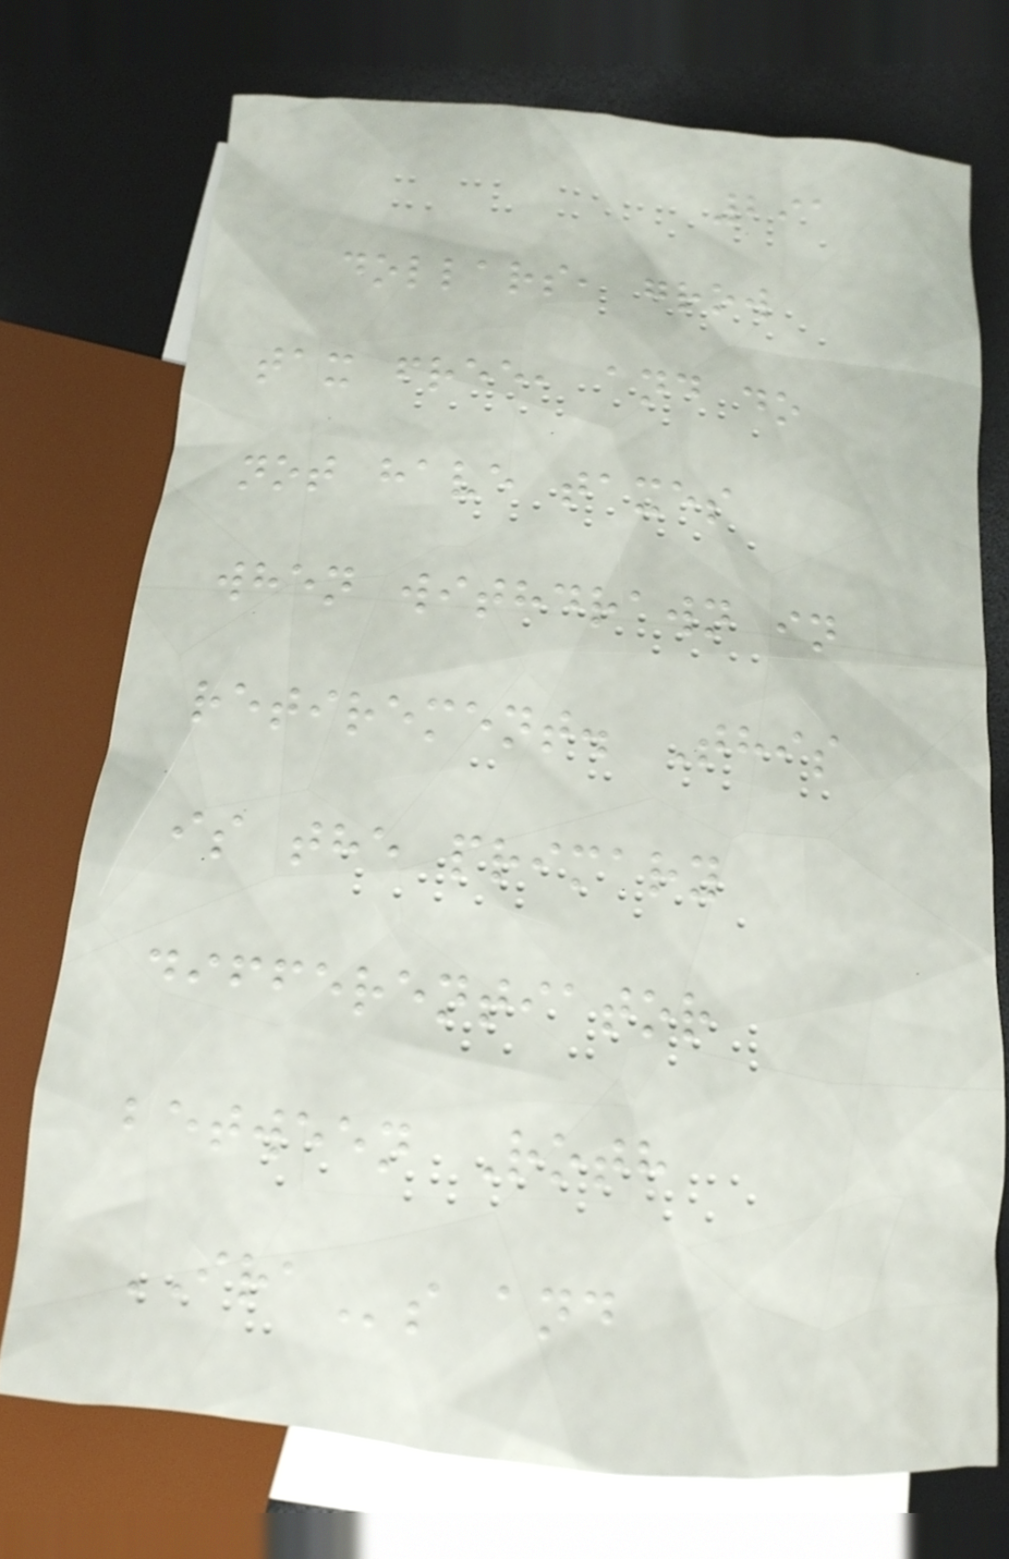291
dollars, grow
tax free, and do
not have taxes
when withdrawn in
retirement. This
is the primary
differentiator
between Roth
IRAs and
